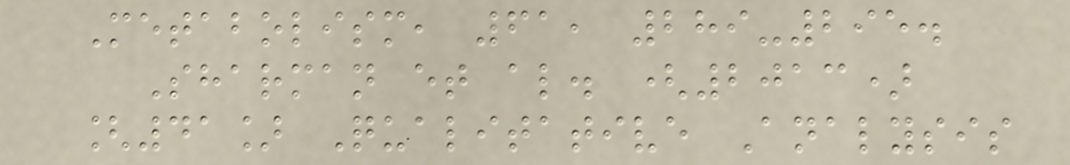Metabolism, 61, 289-295.
Sharman et al. (2013)
[41] Qualitative Analysis
